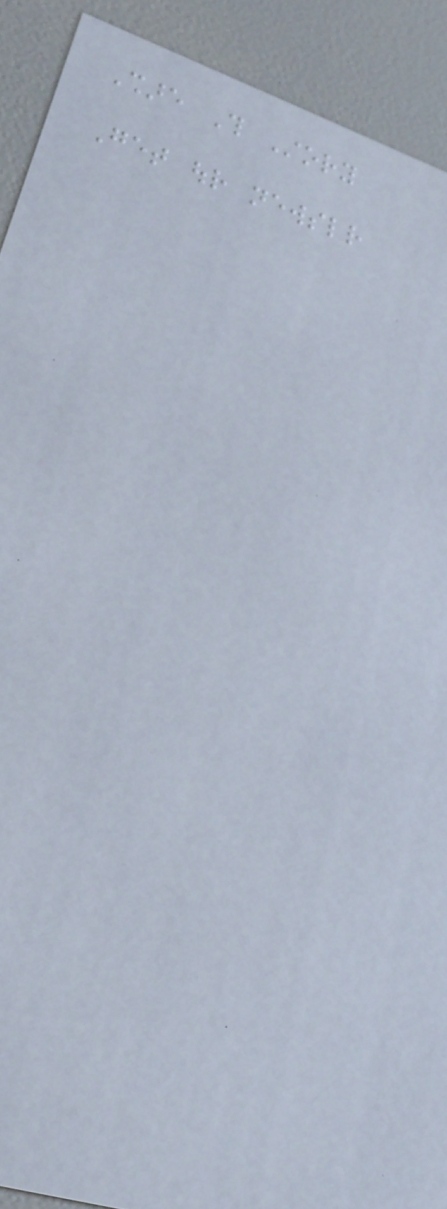Share This Story
Get our newsletter
